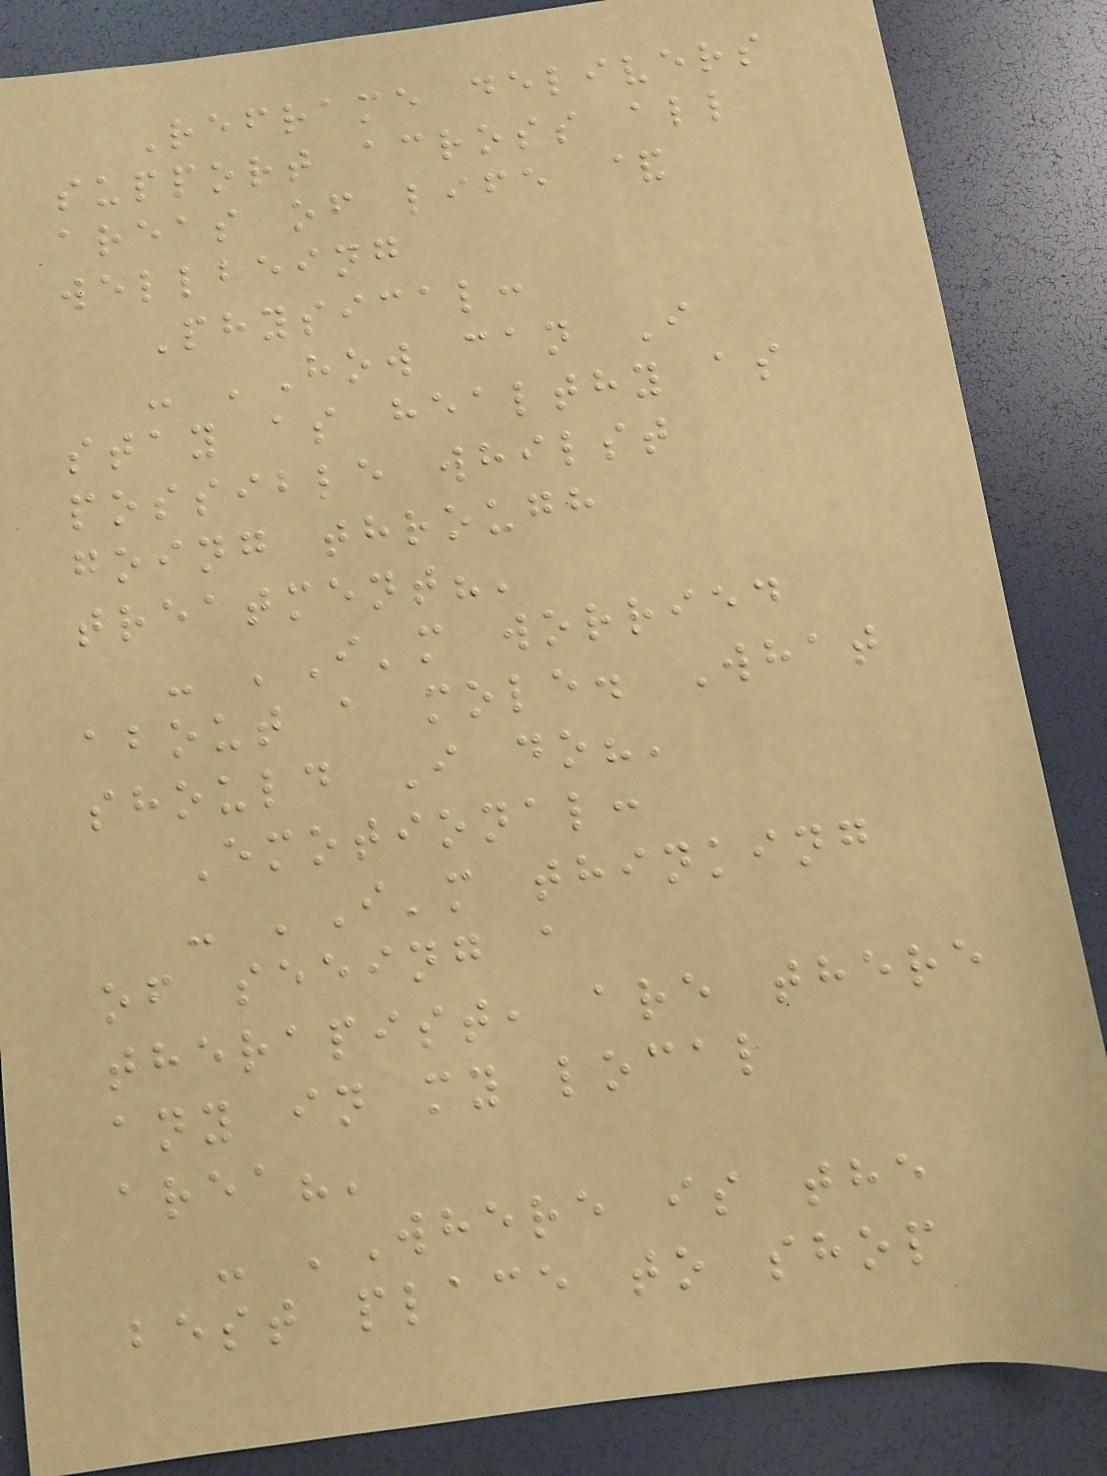Reframe delivers
support across all
areas of life &
wellbeing
Physical:
- 'How can I
stay as healthy as
possible whilst
going through
treatment?'
- 'I'm worried
about a mole. What
should I do?'
Emotional:
- 'I'm thinking
of seeing a
therapist, are there
any in my local
area?'
- 'Where is the
best place to shop
